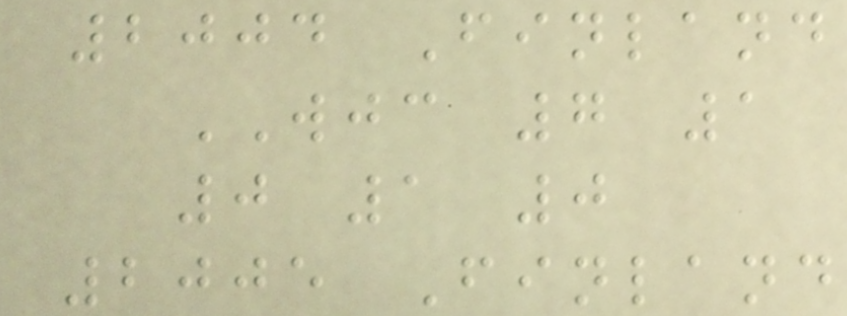2004 Finland
WJC 7 1
0 1 0
2005 Finland
